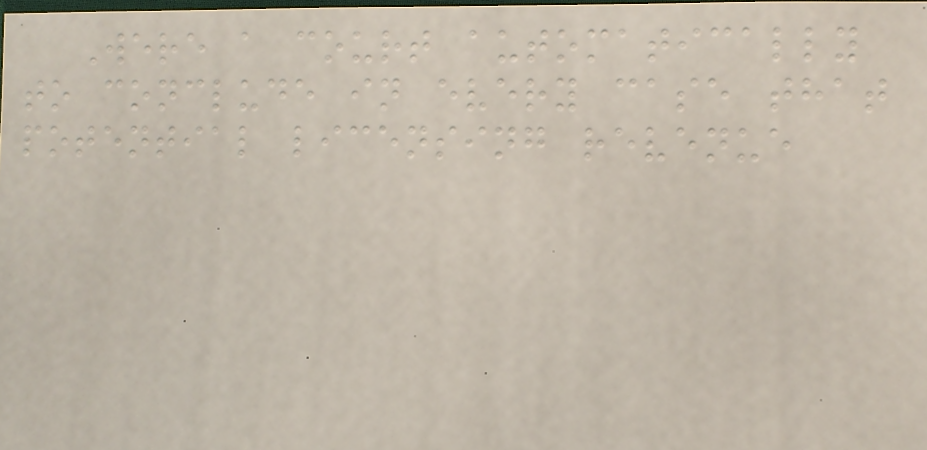Were a court automatically
to conclude in every case that
potential licensing revenue
